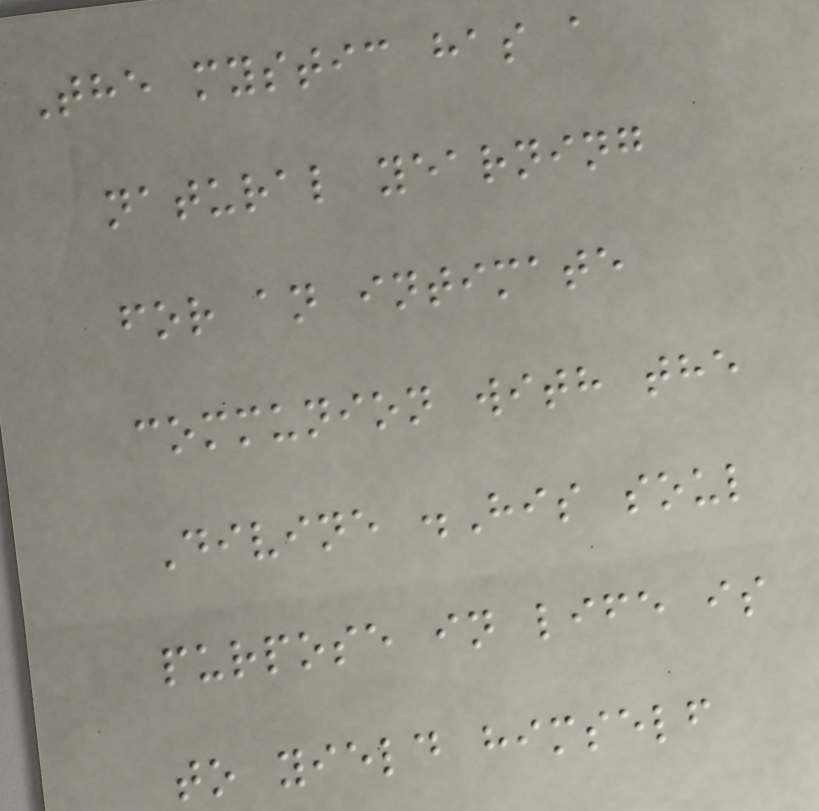The mystic has a
natural yearning
for an intimate
communion with the
Divine .His soul
purpose in life is
to yield himself
